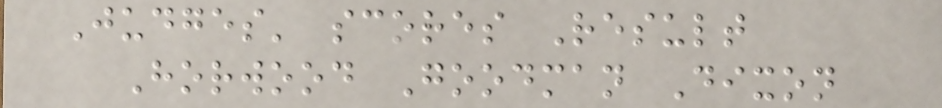Judges' scores Result
Horwood Goodman Dixon
